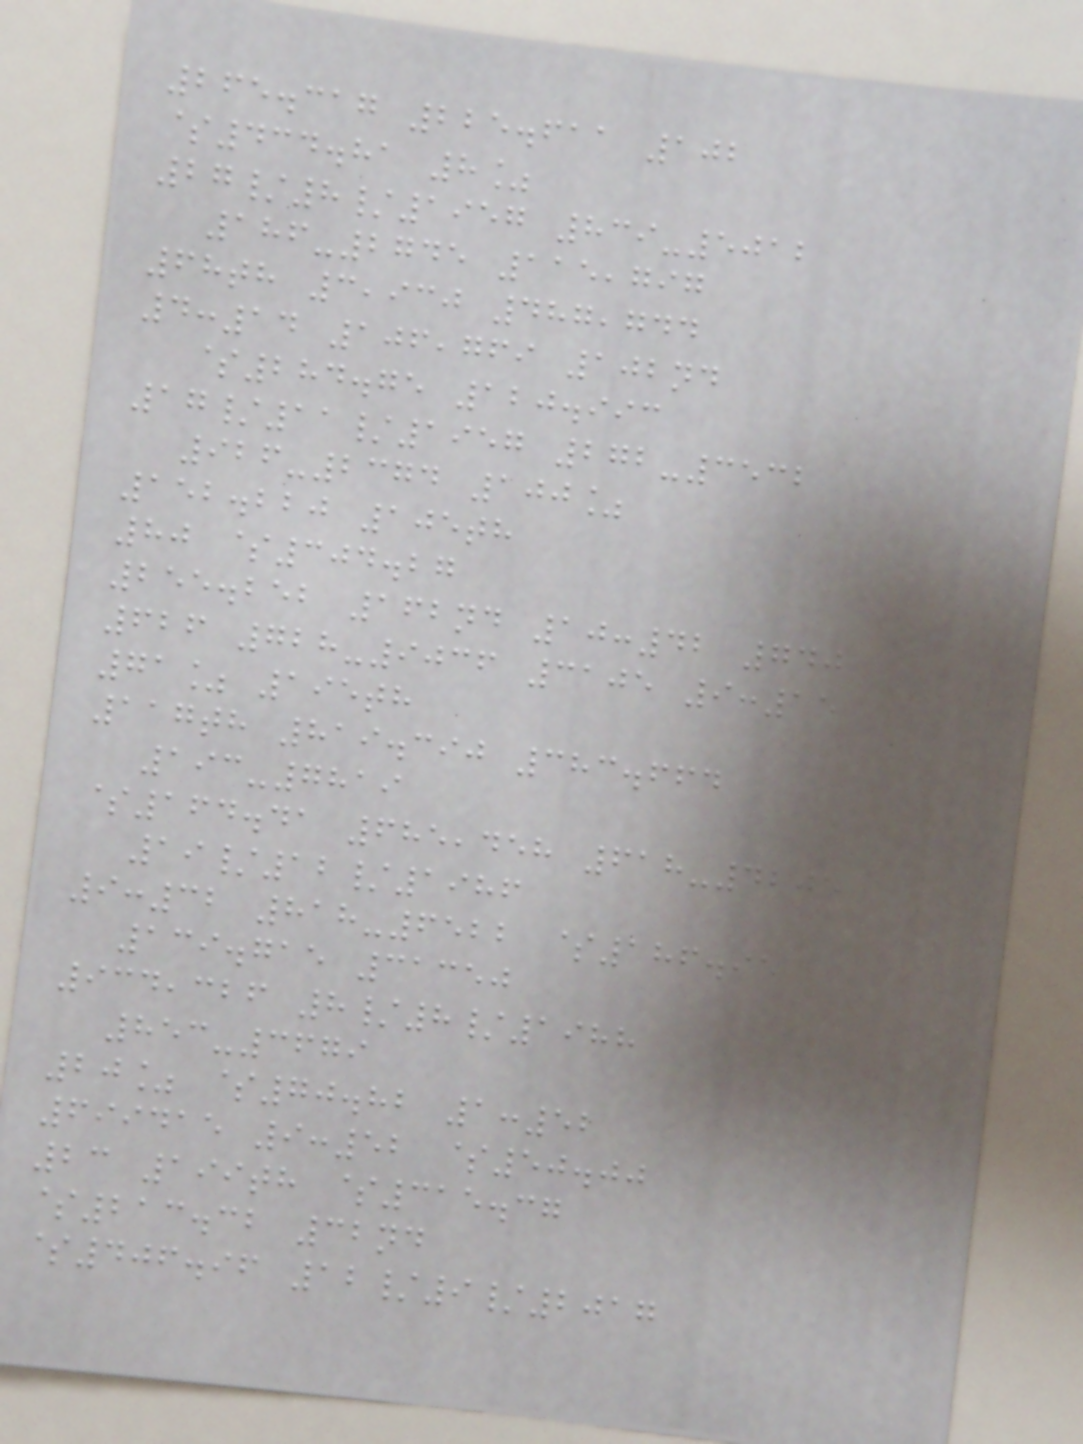265.317 225.611 102
$434.81 8%
27/8/1957 839-5012
186-2745 115,797
68th 3,930 487,744
4:14 106,769 102nd
$284.75 120.993
17/11/1957 272-3532
926-2374 100%
152.220 105th
80 $304.27
255.252 162nd 10:42 740
626 728-9036 3105 9:15
71% 195th
117th 819.390 383.664
193-7819
$164.41 685,458 618-4205
19/12/1986
9:32 818-6522 $186.95
139.715 31350
934,326 8/8/1988
853-3679
20% $70.82 1:52
699415 9:52 $50.00
23 199th $315.37
$213.32 32nd
$406.96 12/9/2017
